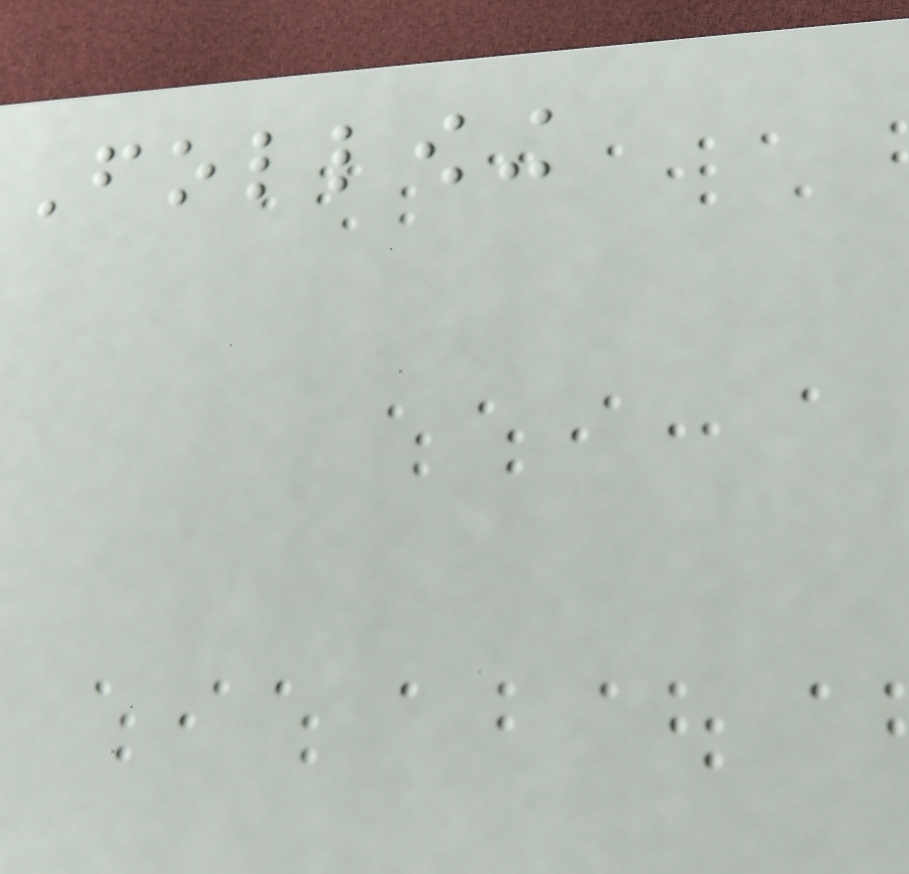Following
